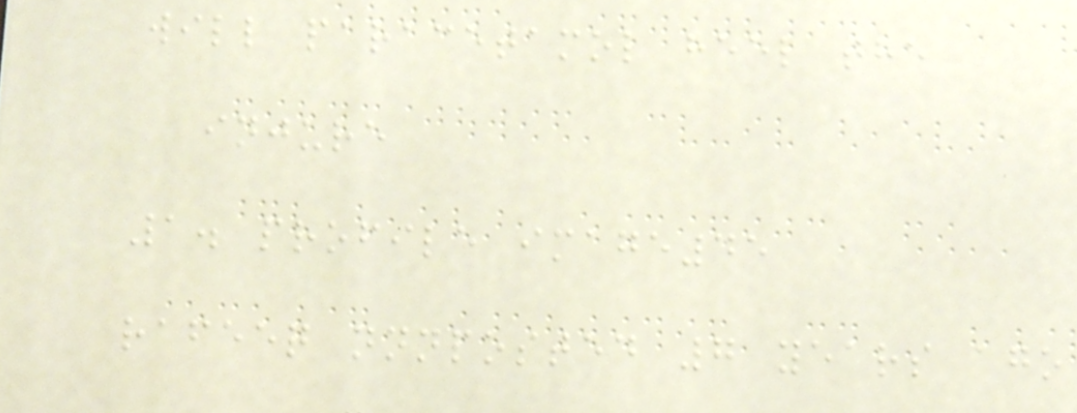will paracetamol heel the
injure
1. profile image45
rafeeq nnnposted 7 years ago
